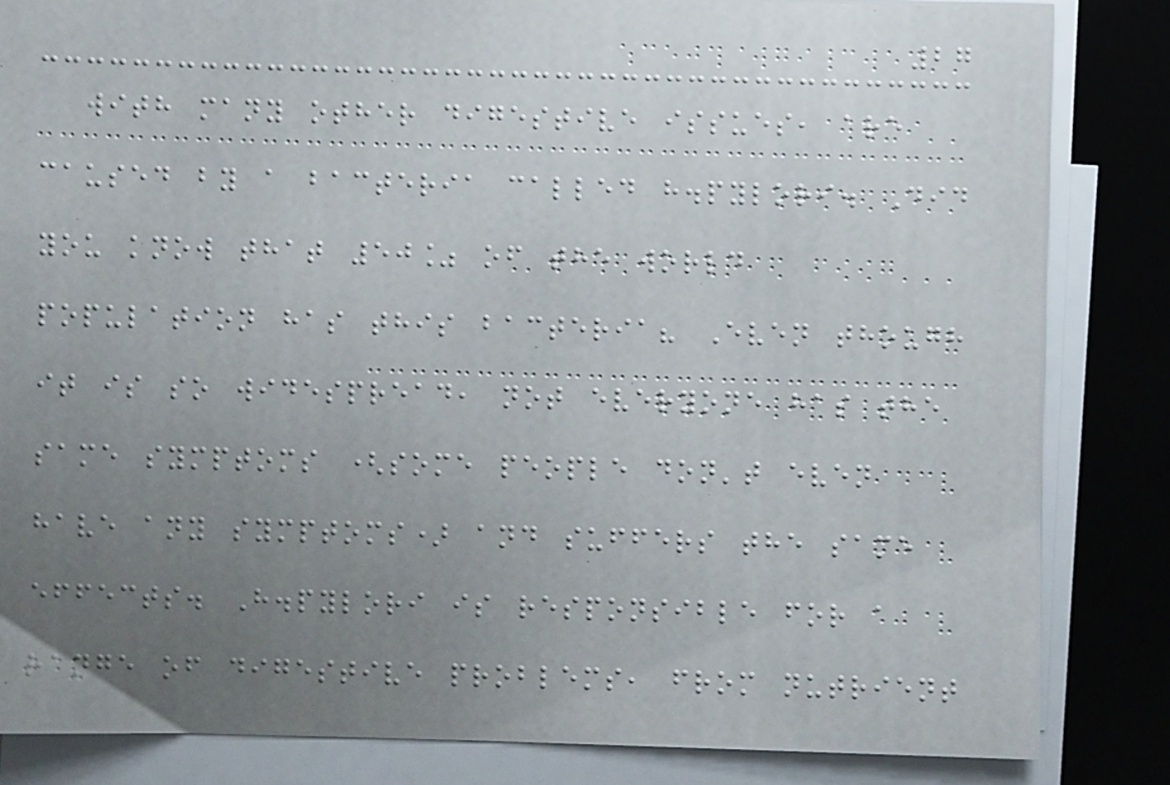27
with many other digestive issues, are
caused by a bacteria called h.pylori. Did
you know that 50% of the world
population has this bacteria? Even though
it is so widespread, not everyone has the
same symptoms (some people don't even
have any symptoms) and suffers the same
effects. H.pylori is responsible for a
range of digestive problems, from nutrient
